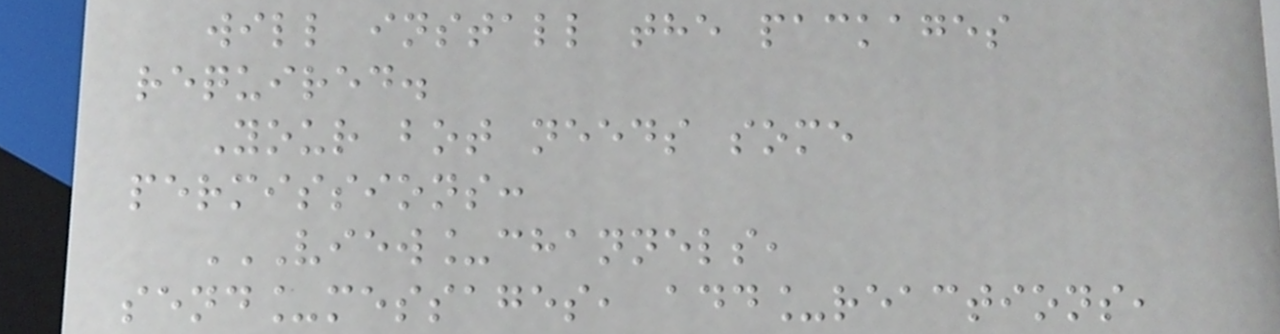will install the packages
required.
Your bot needs some
permissions:
VIEW_CHANNELS,
SEND_MESSAGES, ADD_REACTIONS,
